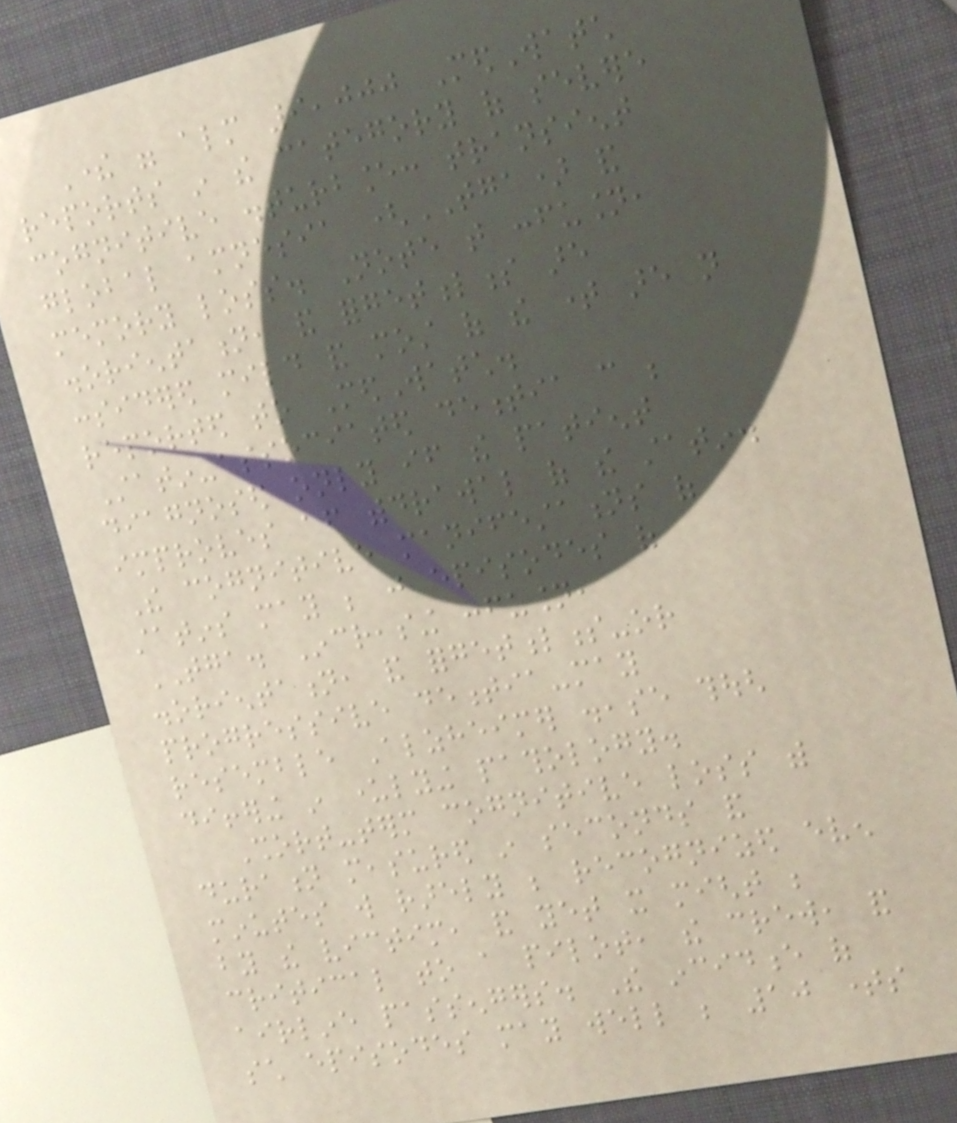There were almost 9,000 MedWatch
reports in the category of severe
cognitive disturbance: transient
global amnesia (TGA) and
memory loss. Note that confusion,
disorientation, and forgetfulness are
considered mild and most of the time are not
reported to MedWatch.
Statin-associated dementia can be
diagnosed only if the patient
improves after withdrawal of the statin.
The cognitive manifestations of
statins may be just episodes of
TGA. Increasing confusion,
disorientation, and forgetfulness-or
progressive dementia-may
resemble Alzheimer disease though
differing in underlying pathology.
Short-term cognitive loss with
duration measured in seconds and
minutes will rarely be recognized even
by the victim, and yet it might be
critical to a pilot, the crew, and
airline passengers. The incidence of
such episodes may well be 10 times
